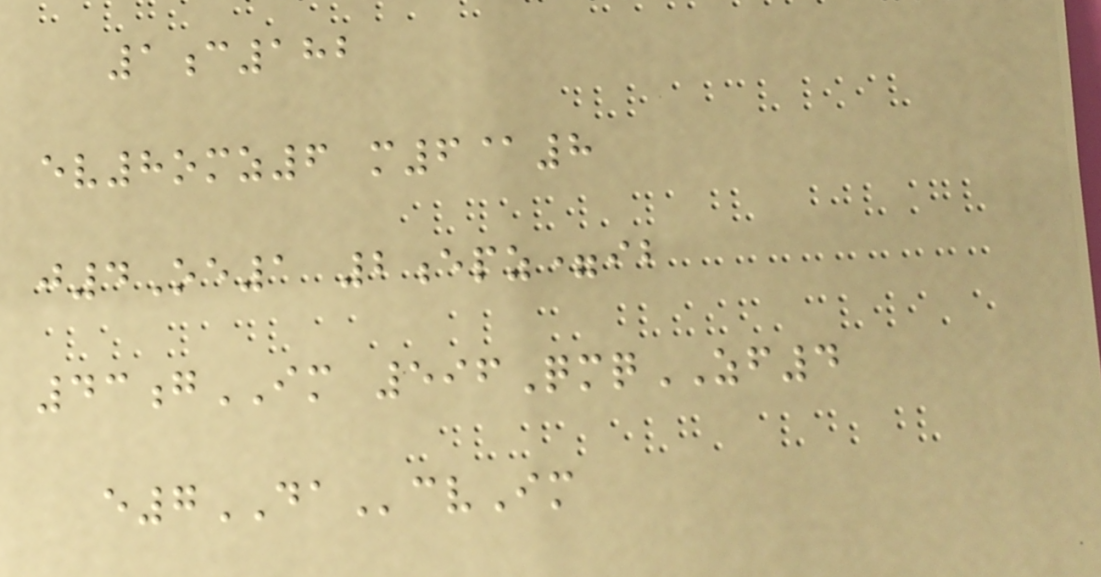1c182
ev8omz6 m6@8
j4Oe1 2epz=ib
43gIM 596QmqZF4
e7DAcvIm
